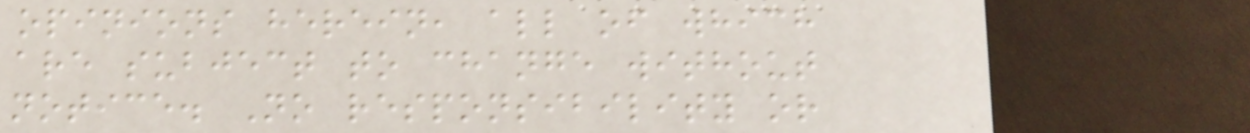opinions herein, all of which
are subject to change without
notice. No responsibility or
